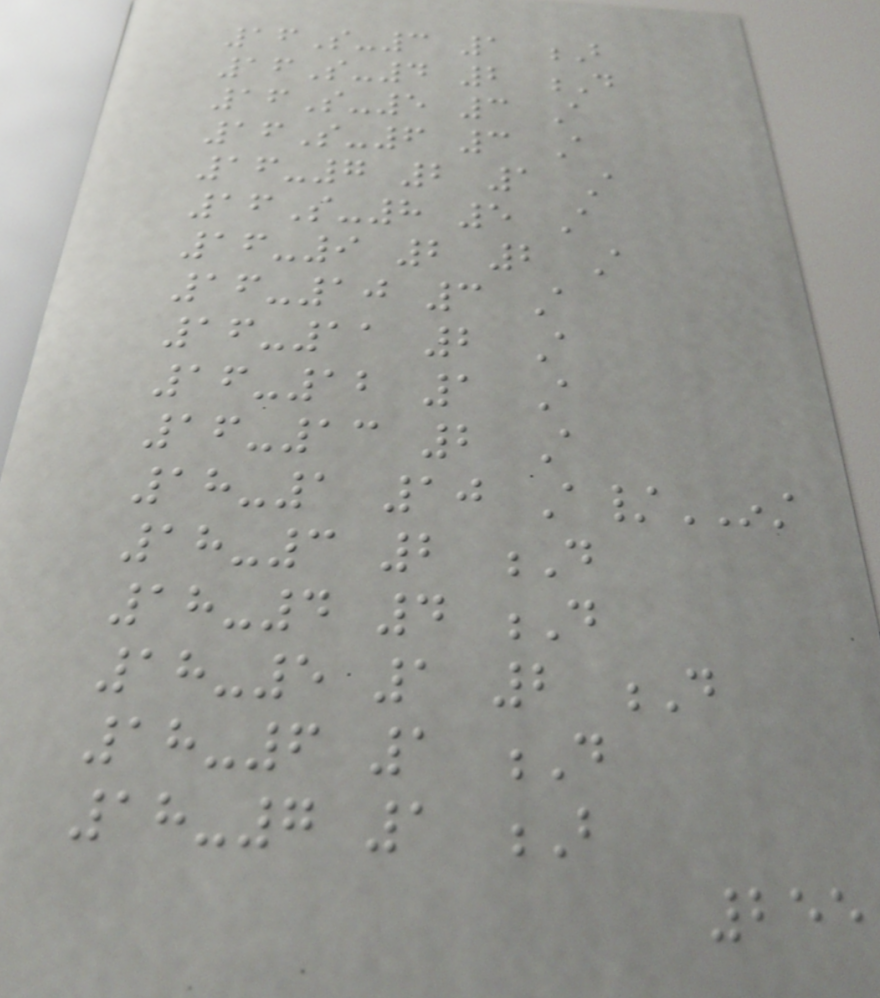16S-3 1 B
16S-4 2 D
16S-5 3 A
16S-6 3 A
16-7 2 1 A
16S-8 5 A
16-9 2 2 A
16-10 3 A
16-11 2 A
16-12 1 A
16-13 2 A
18-1 10 A/INST
18-3 2 D
18-4 4 D
18-5 1 2 D
18-6 1 D
18-7 1 B
255
